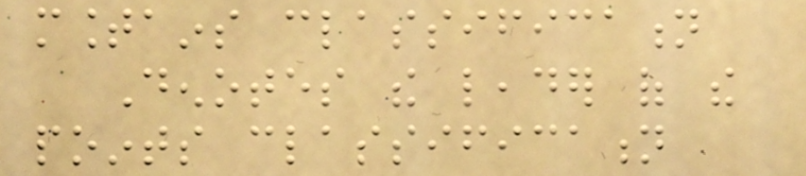mountains classification
Denotes the leader of the
points classification
